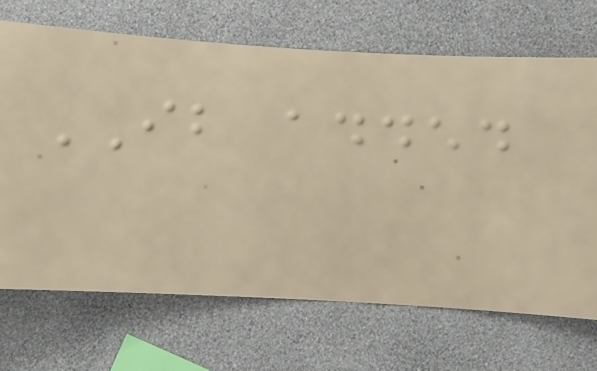IB added
